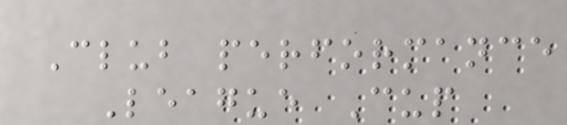Club performance
League Cup
